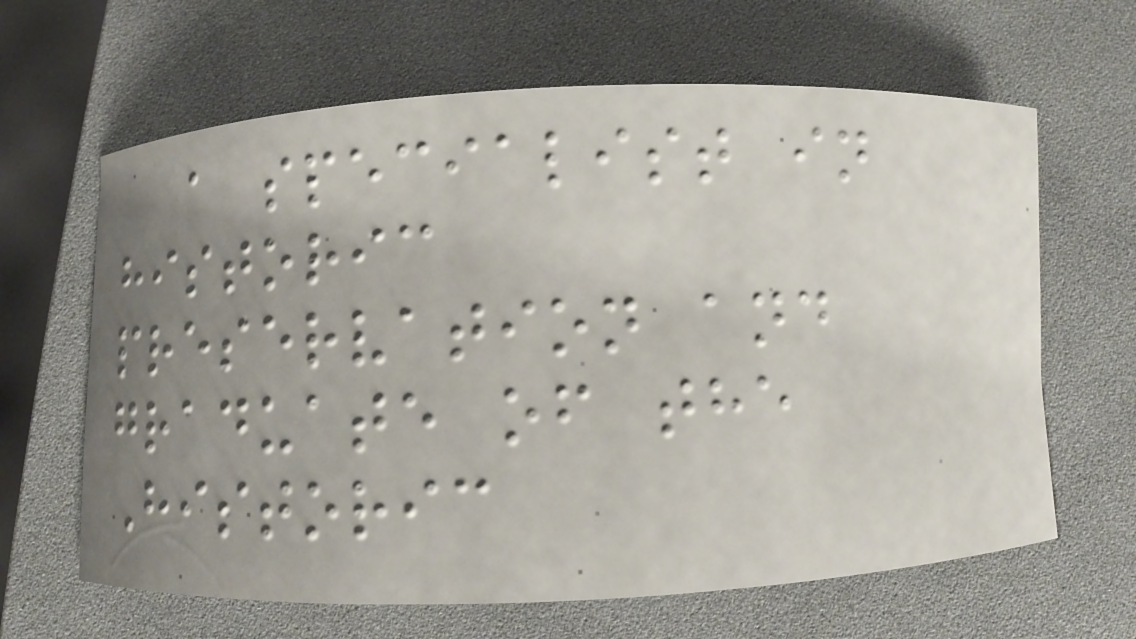a specialist in
historic
preservation and
graduate of the
Historic
